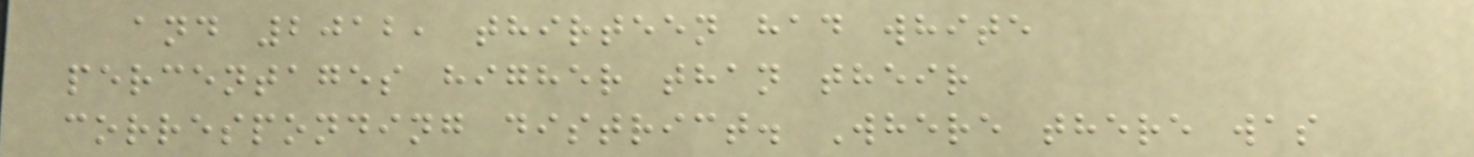and 2012, thirteen had white
percentages higher than their
corresponding district. Where there was
